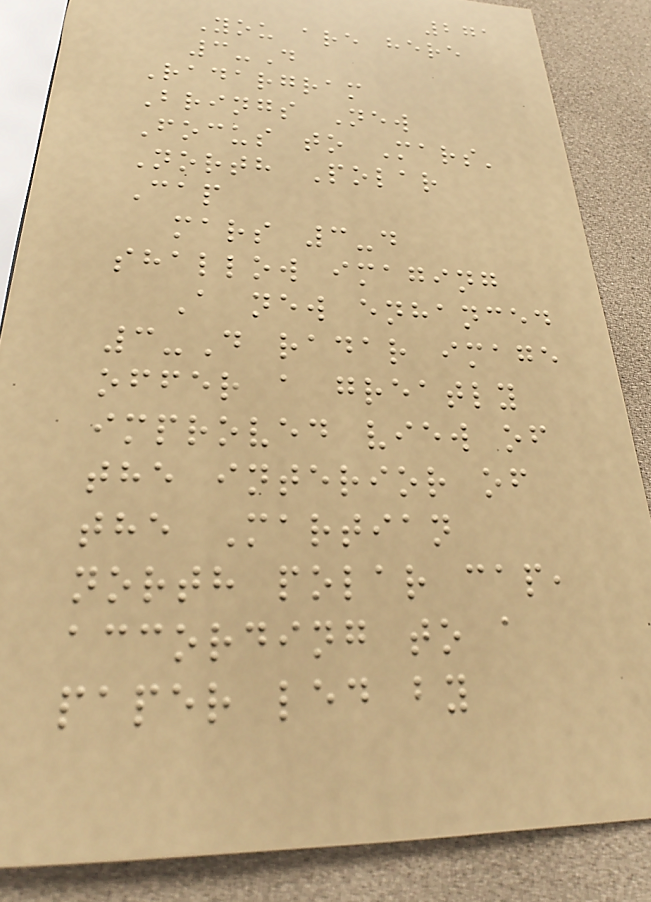271
You are here
3-D
Radargram
Brings New
Focus to Mars'
North Polar
Cap
mars 3-d
shallow imaging
A new enhanced
3-D radar image
offer a greatly
improved view of
the interior of
the Martian
north polar cap,
according to a
paper led by
